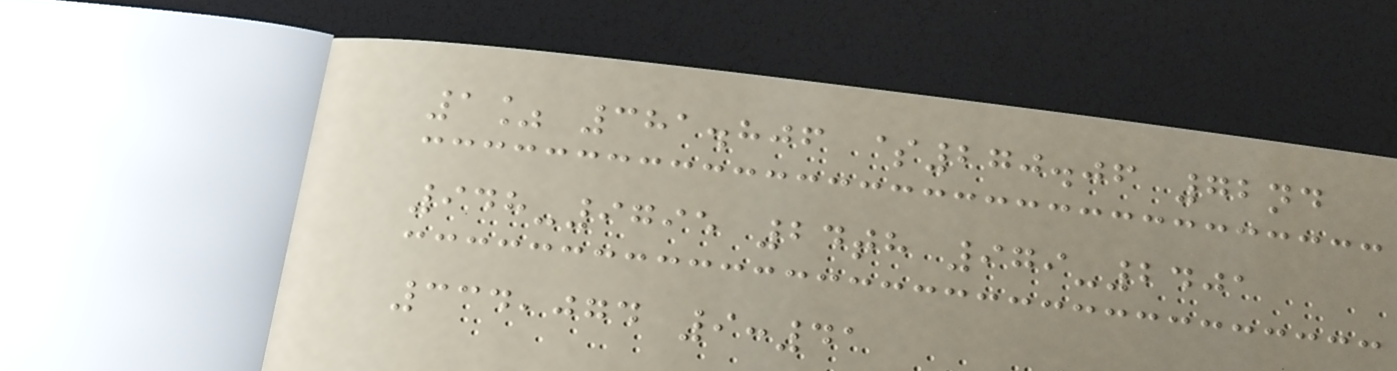1% 381.806 $270.06 72nd
948-9795 24th 979-2401
334,074 9:41
